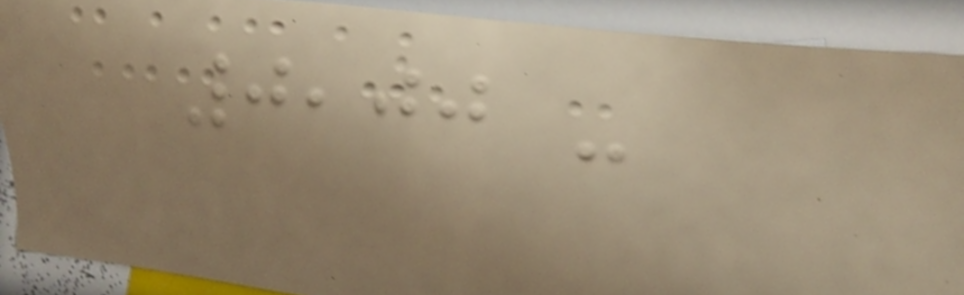0,00 -
